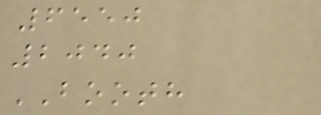6550
2040
BOOTH
